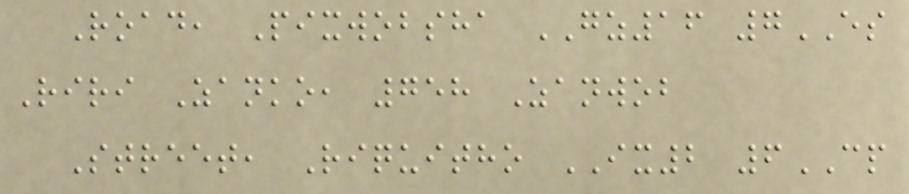Road, Pixwobsha GZ16 7ES
Riri Zanko, 758 Zanwob
Street, Riquitho IX2 6CP
